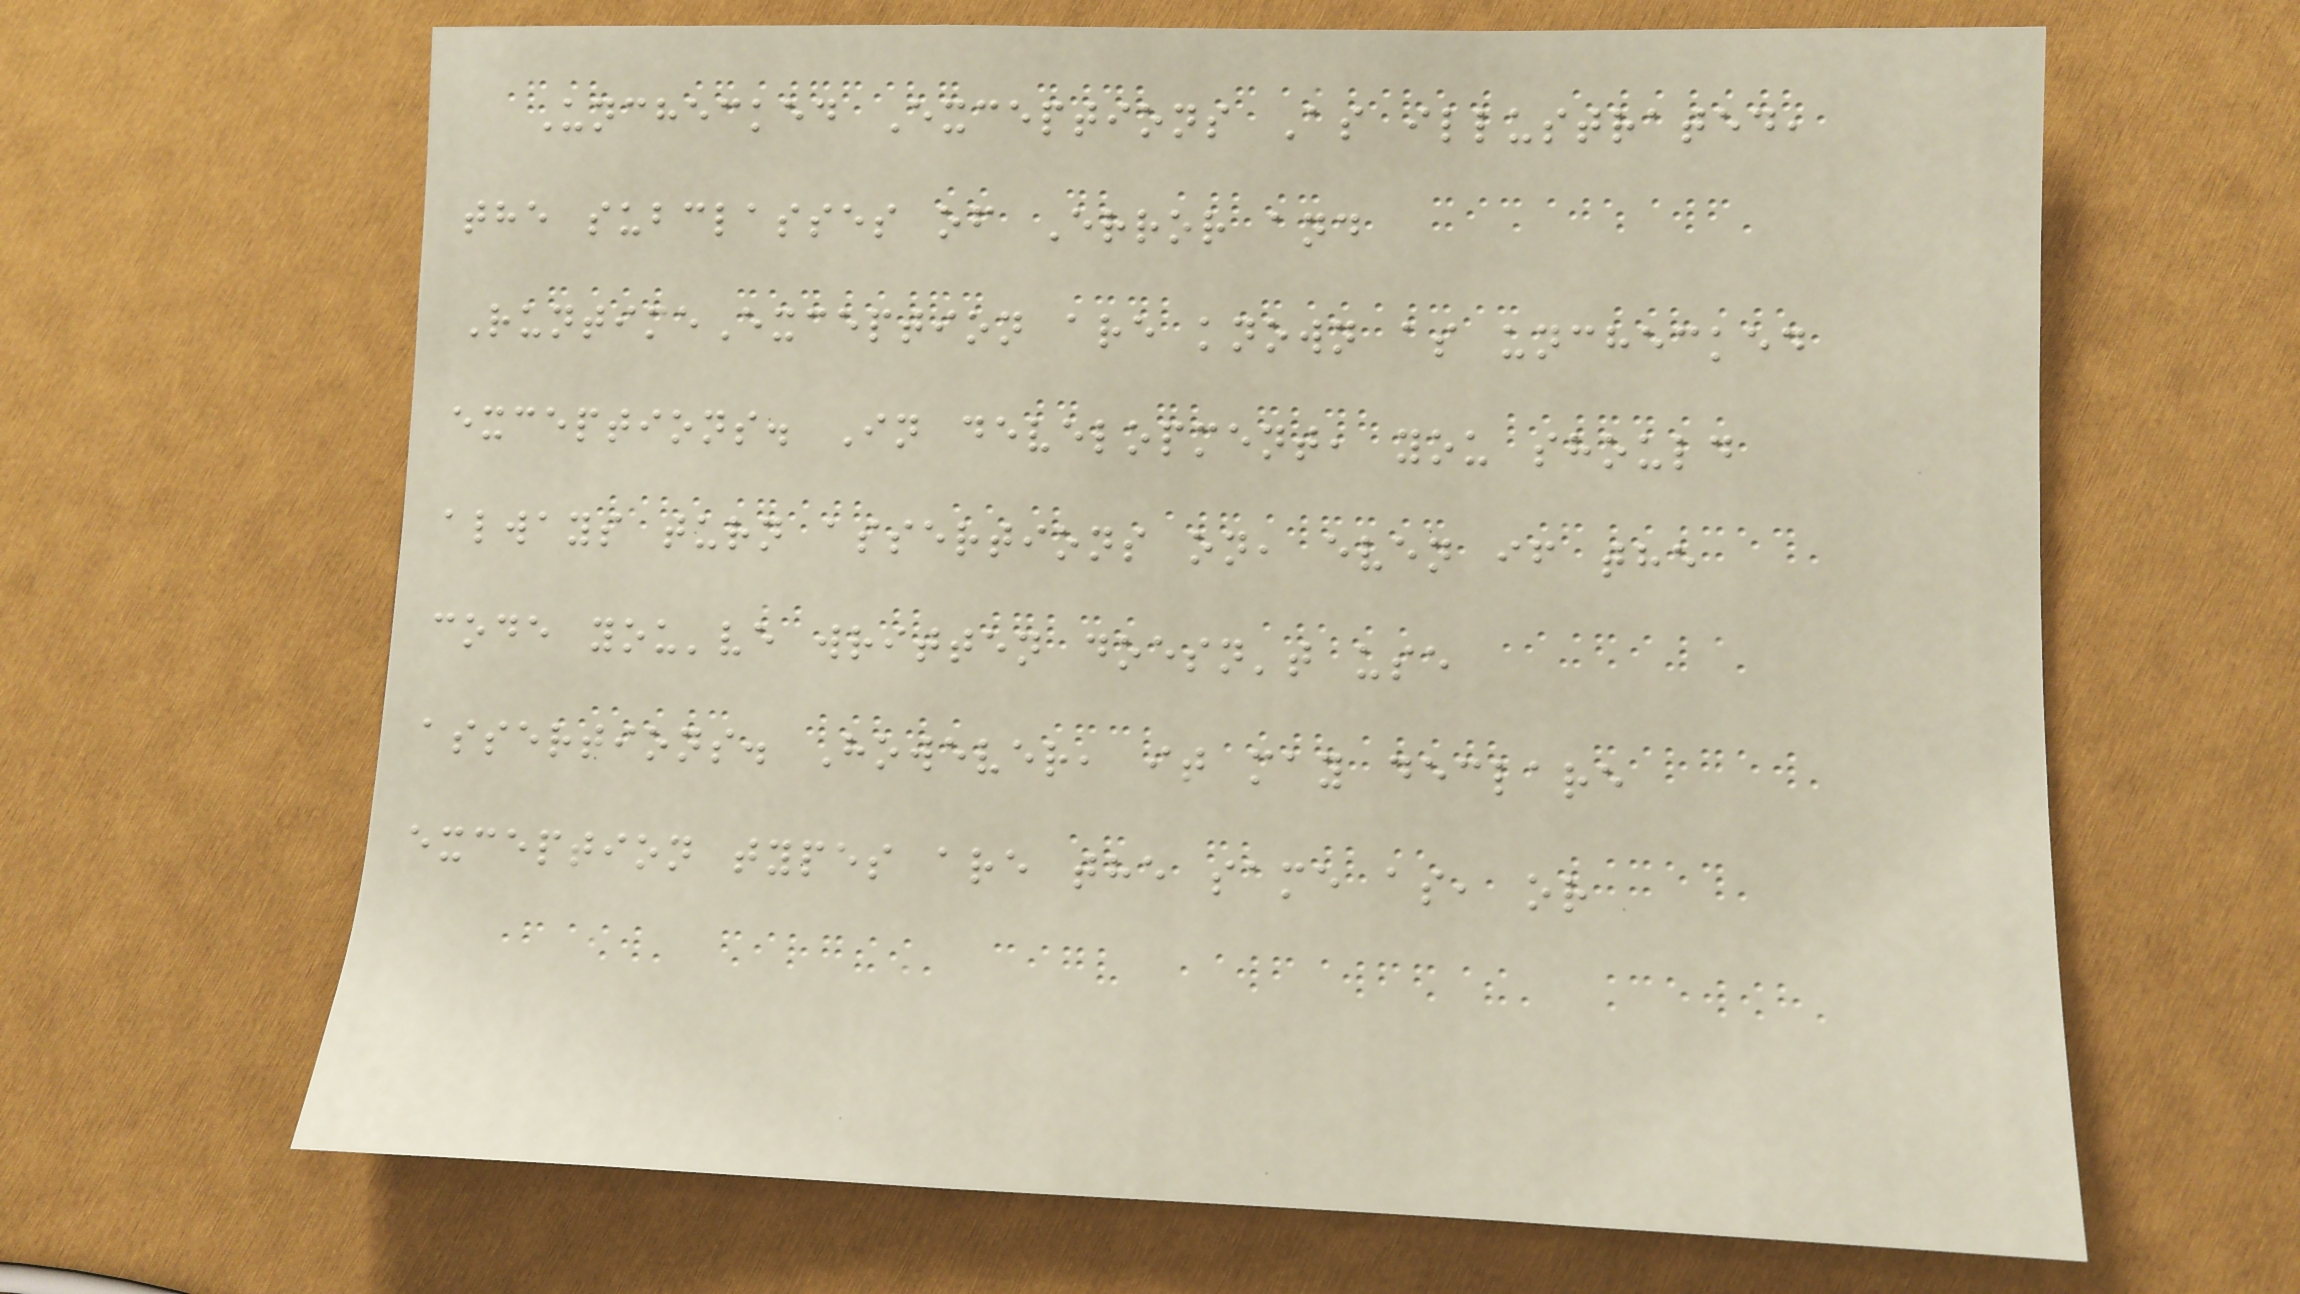Unchecked Exceptions As illustrated,
the subclasses of Error and
RuntimeException are known as unchecked
exceptions. In development, you should
always turn assertions on, even if the
code you've written doesn't use
assertions. However, it may declare
exception types are the same as, or
